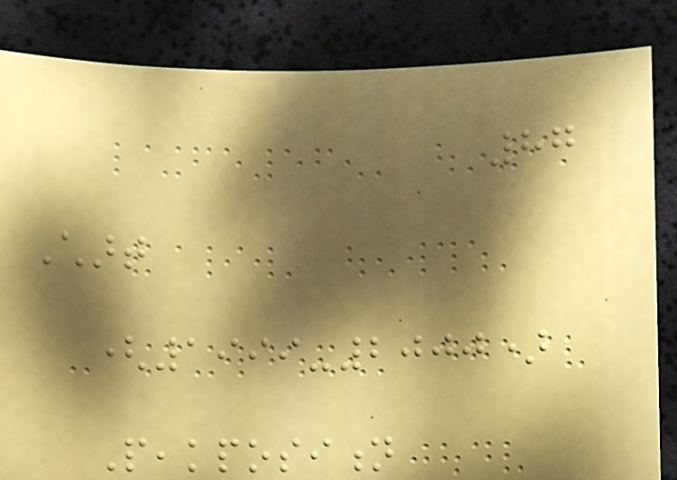87
Chart
(1999-2000)
Peakposition
